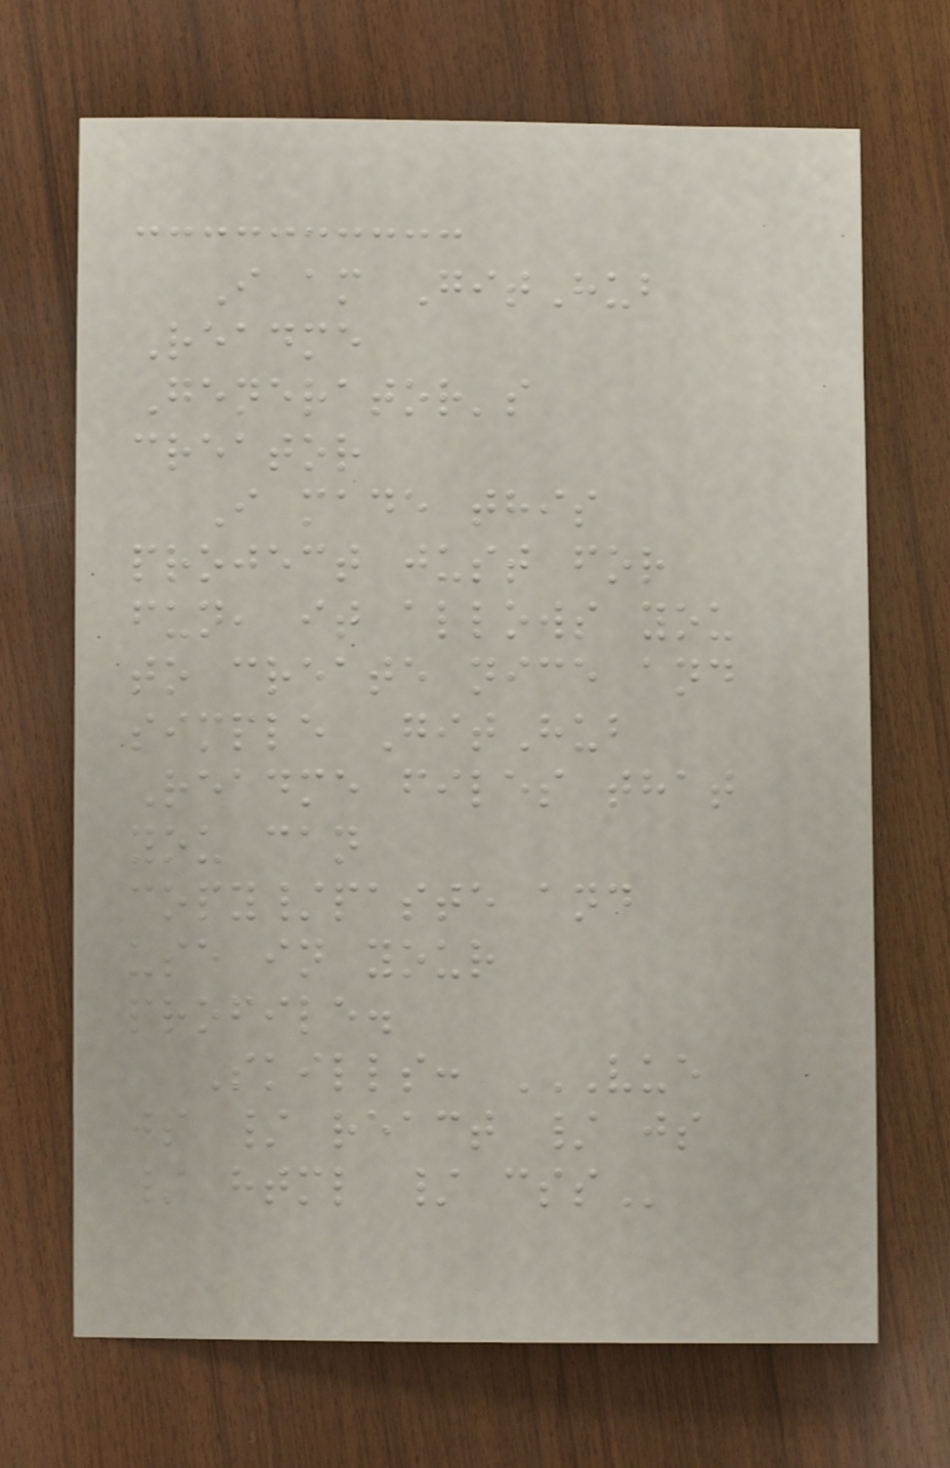I am GitHub
Readme
Generator's
creator
I made this
project just for
fun, it allows you
to create nice and
simple GitHub
Readme files that
you can
copy/paste and
use in your
profile.
Skills: VUE
JS / REACT / JS
/ HTML / CSS
